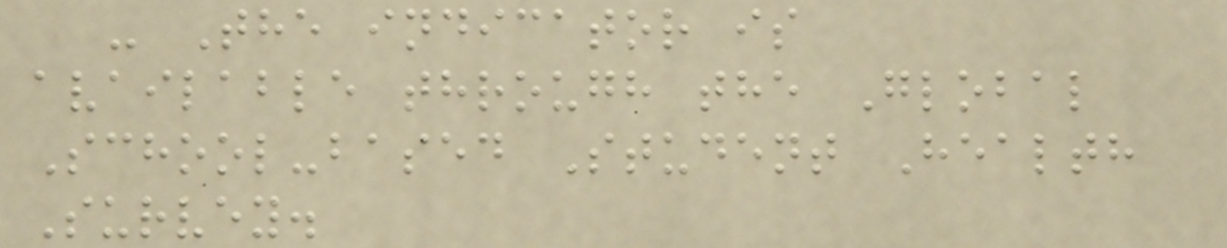- The indicator is
available through the Global
School-based Student Health
Survey.
